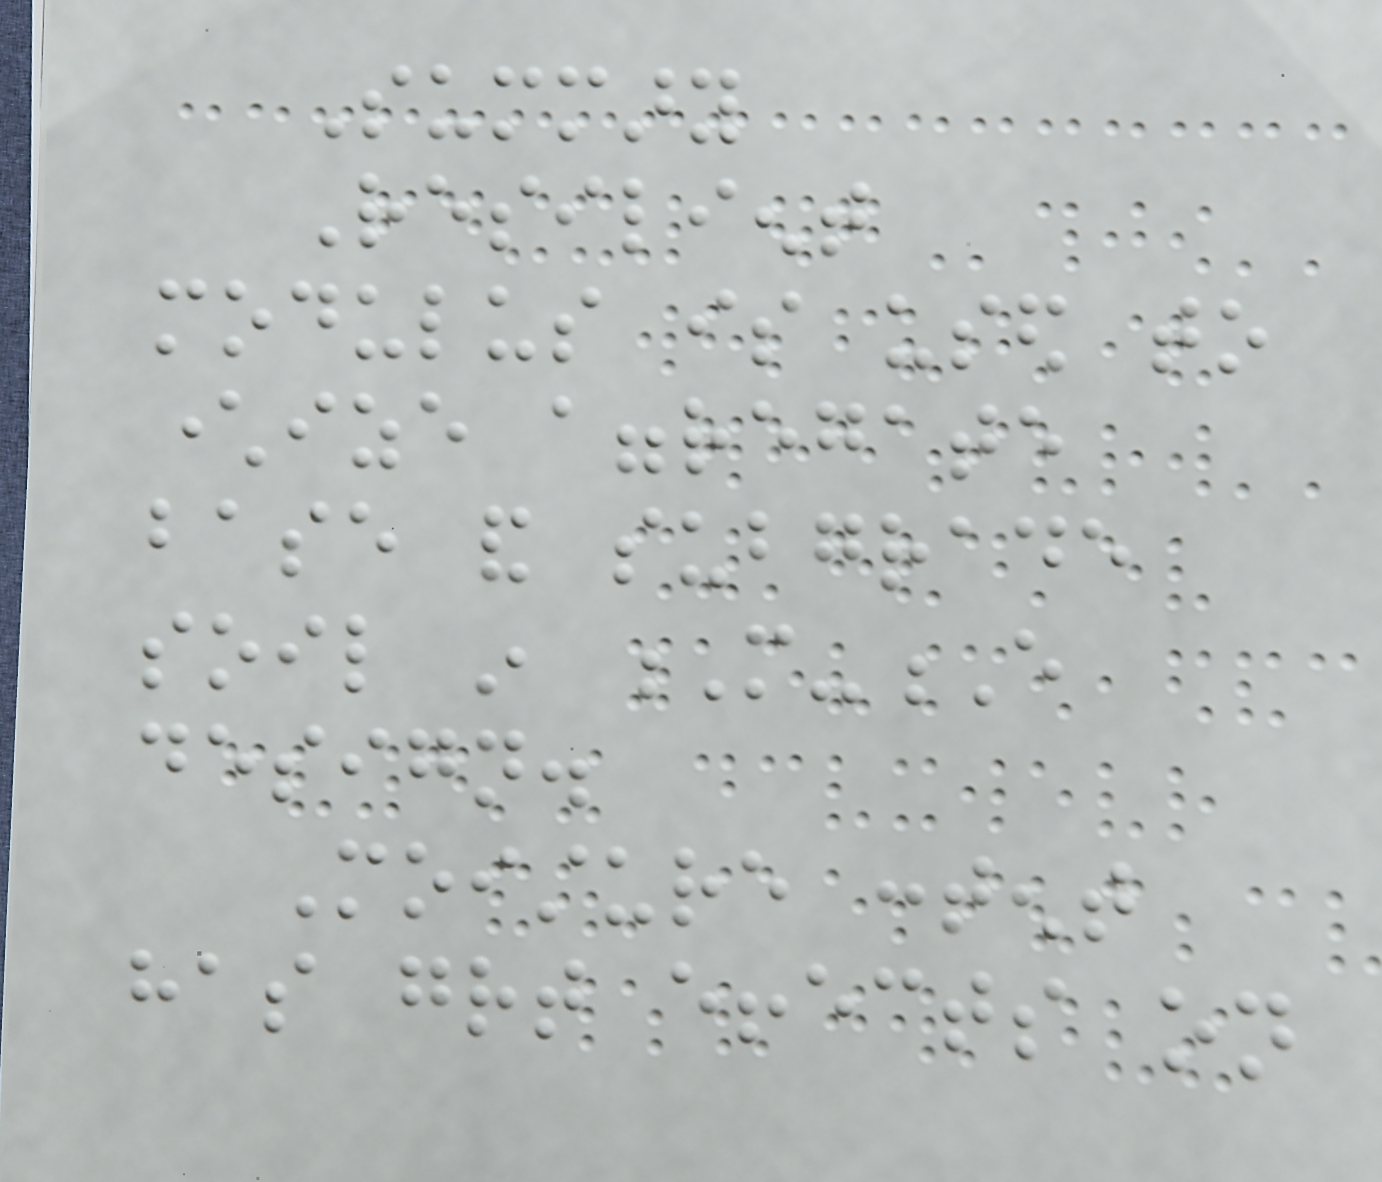Summary
Resilient
modulus is used to
characterize aggregate
base and subgrade
soil in M-E
design.
Moisture content
has great effects on
